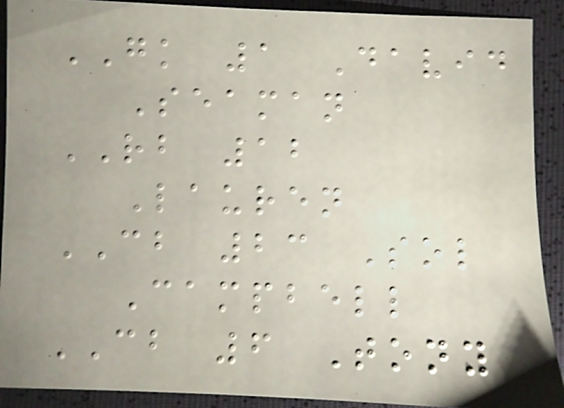GK 1 David
Seaman
RB 12
Lauren
CB 23 Sol
Campbell
CB 6 Tony
